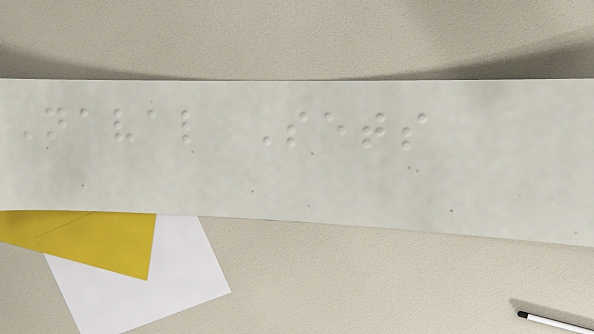Naval Sets
